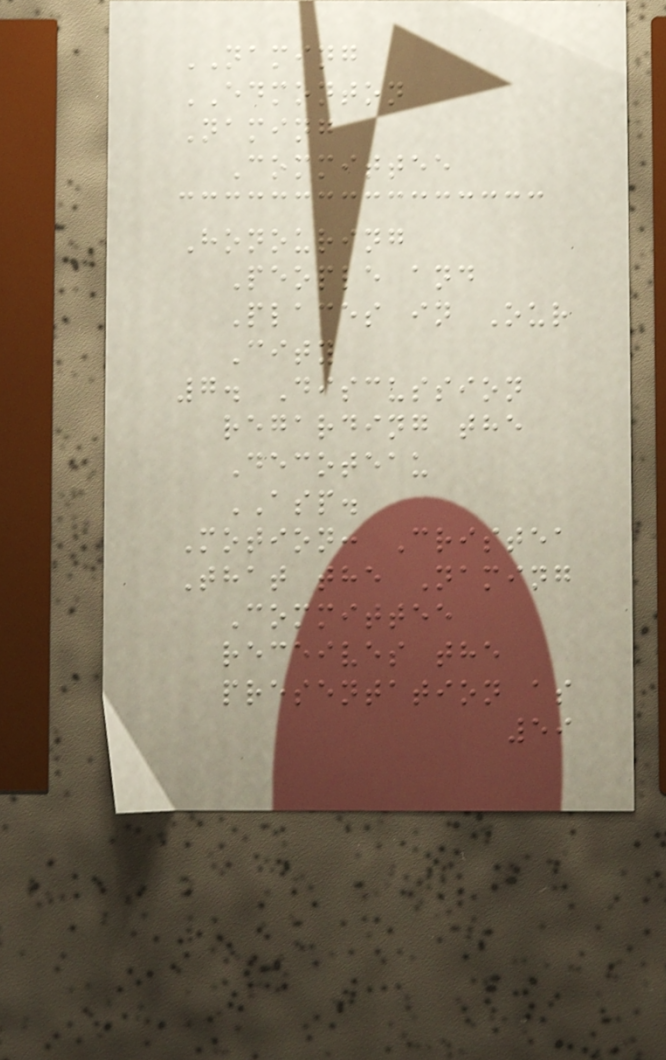NAMING
EDMONTON
Naming
Committee
Honouring
People and
Places in Our
City
7. Discussion
regarding the
Decoteau
ASP.
Motion: Cristea
That the Naming
Committee
receives the
presentation as
59
